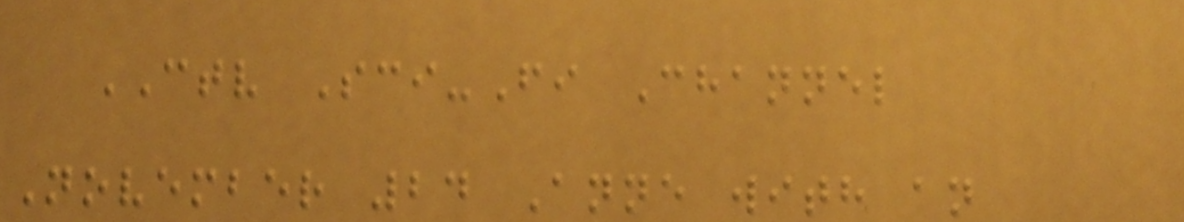CTV Sci-Fi Channel
November 24 Anne with an
